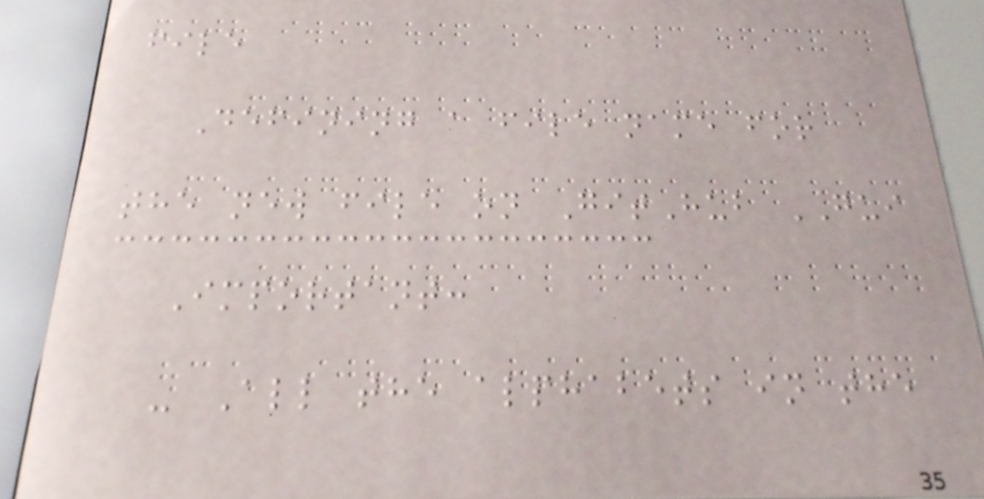file
Defining a file name for
the new file on GitHub GUI
Important:
- All the alphabets in the
